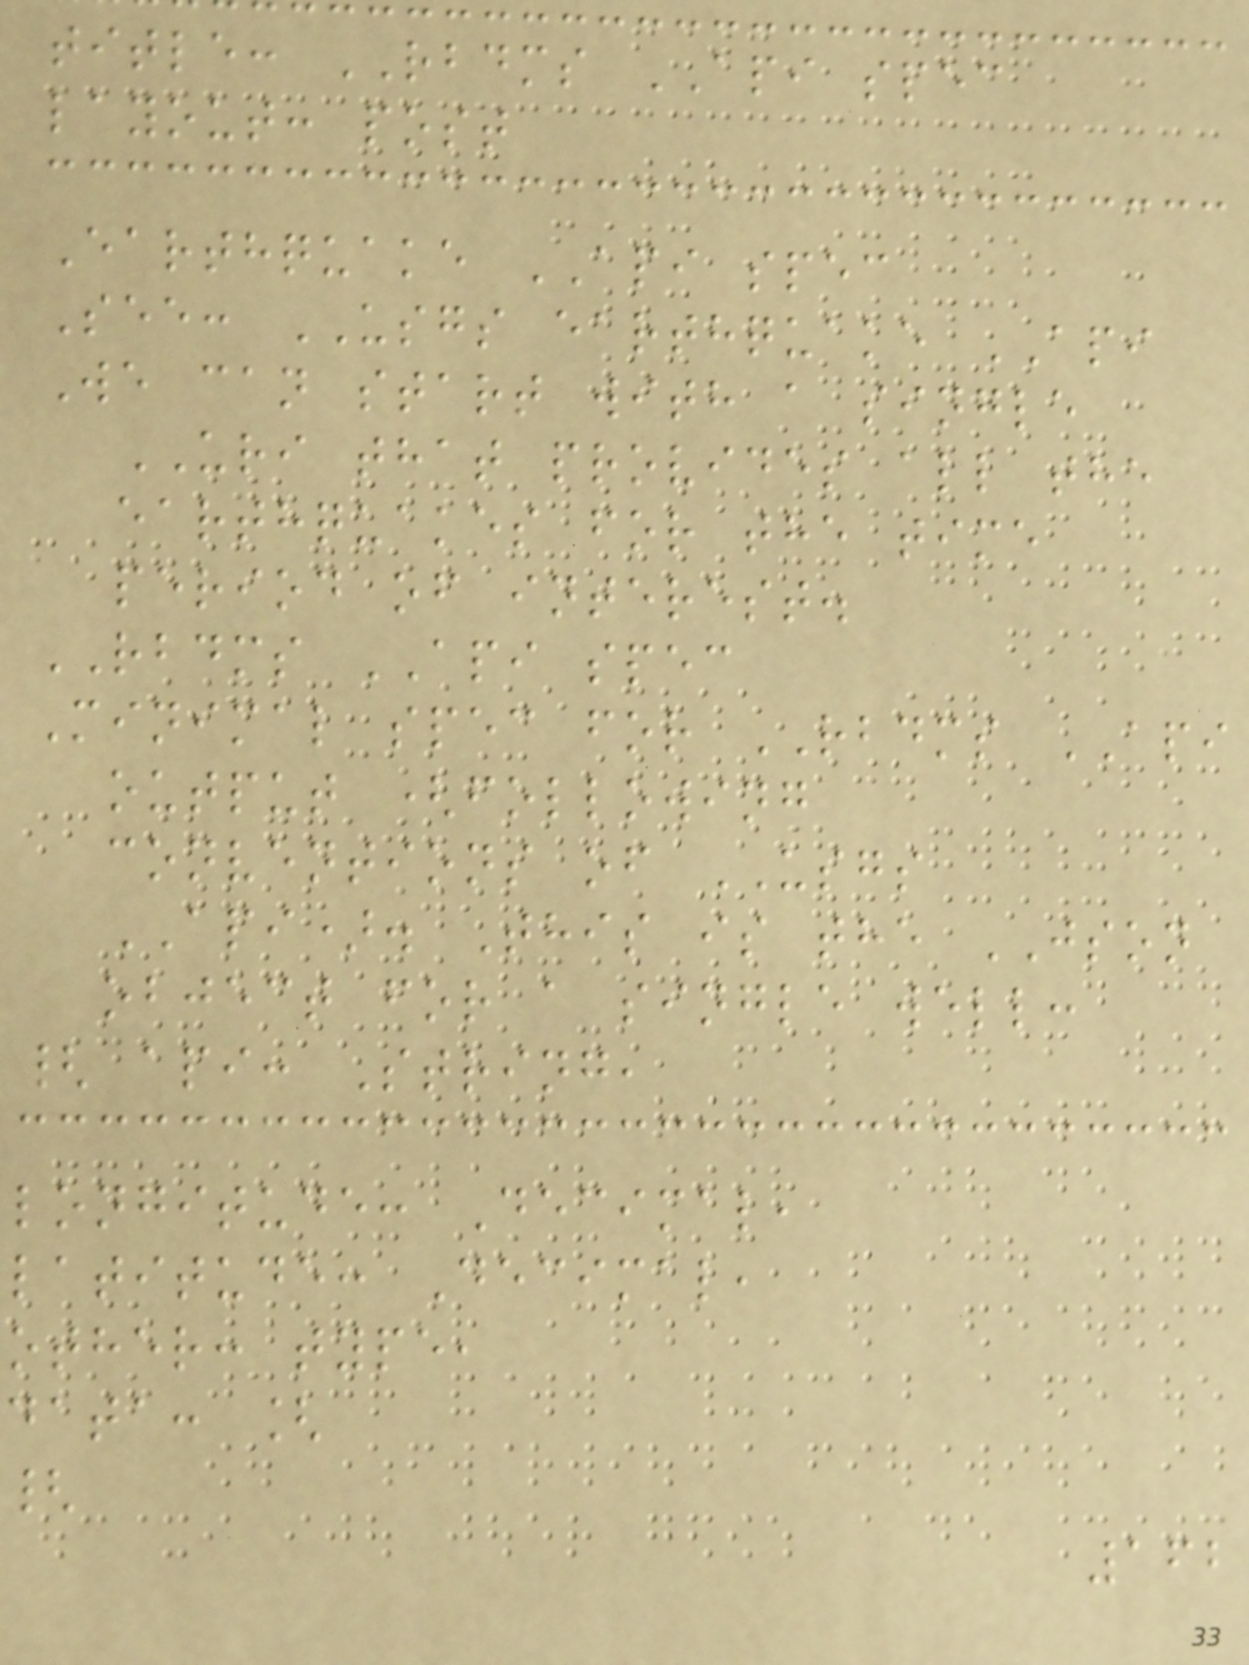title: RBDMS API spec
layout: post
Earthquake API spec
See: USGS earthquake API
We can start with a single
URI that provides all the
earthquakes for the time
period of interest.
RBDMS API spec
Minimal spec for RBDMS API
output (following
conventions of USGS
API). This is the JSON
object for a single well:
{ api: String,
longitude: Decimal,
latitude: Decimal,
other: type,
data: [
{
162
